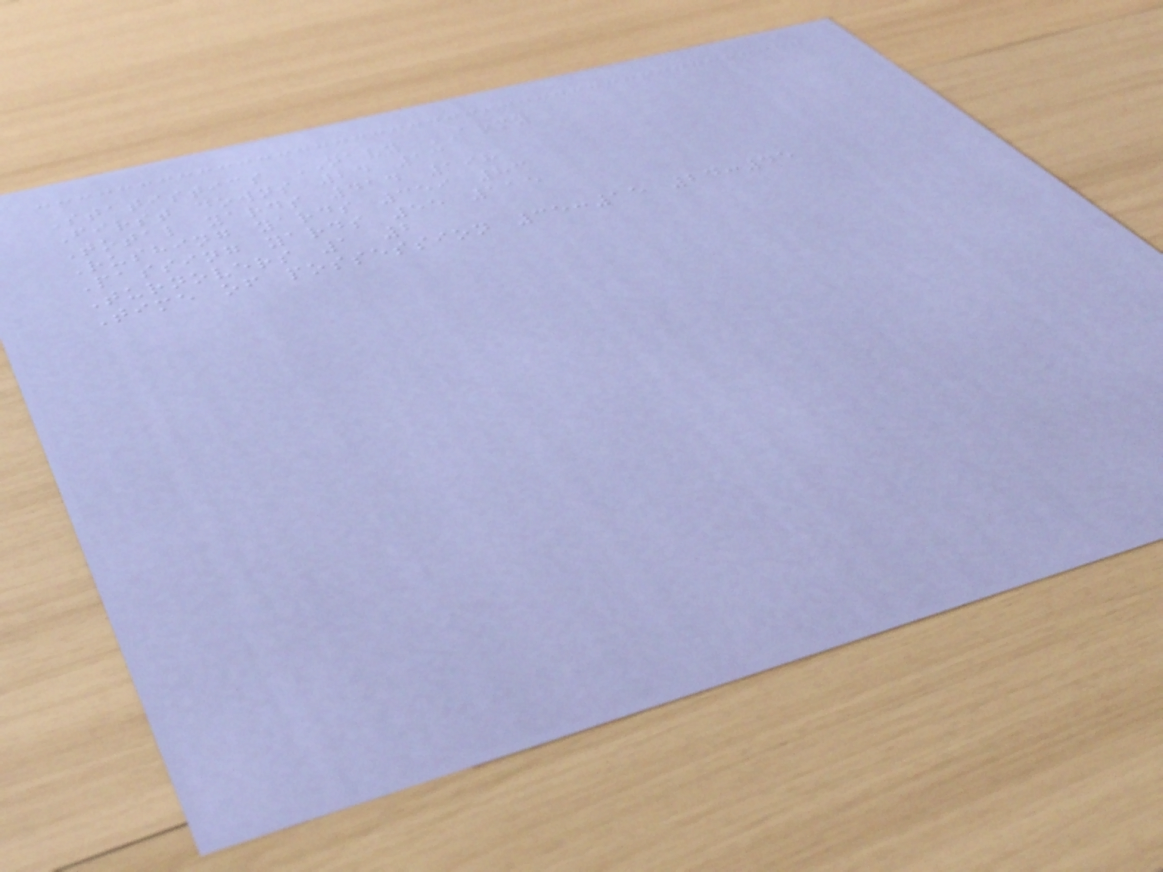Statistics NAVY ARMY
First downs 24 13
Total yards 414 198
Rushing yards 359 83
Passing yards 55 115
Turnovers 1 2
Time of possession 35:15 24:45
